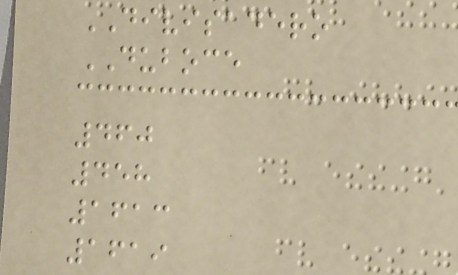DIVISADERO
DUBOCE
460
458
1613
1619
